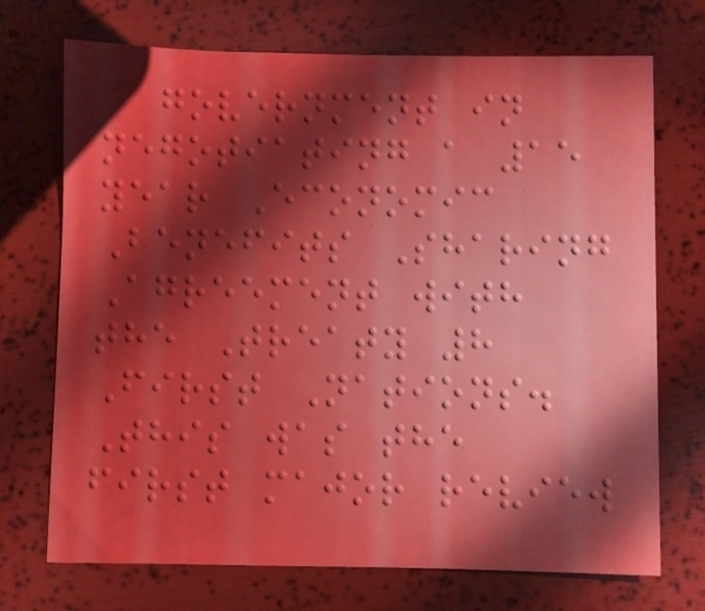government in
negotiating a 15
year Economic
Benefits Sharing
Agreement with
the Treaty 8
First Nations.
This was the
first major review
